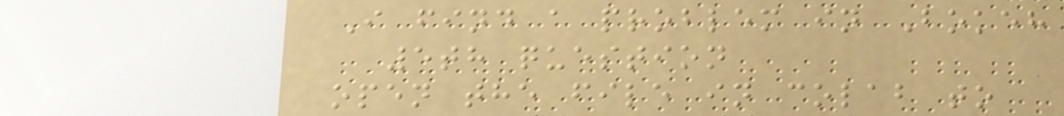I find a problem in Bokeh
5th question
open the file in colab to
